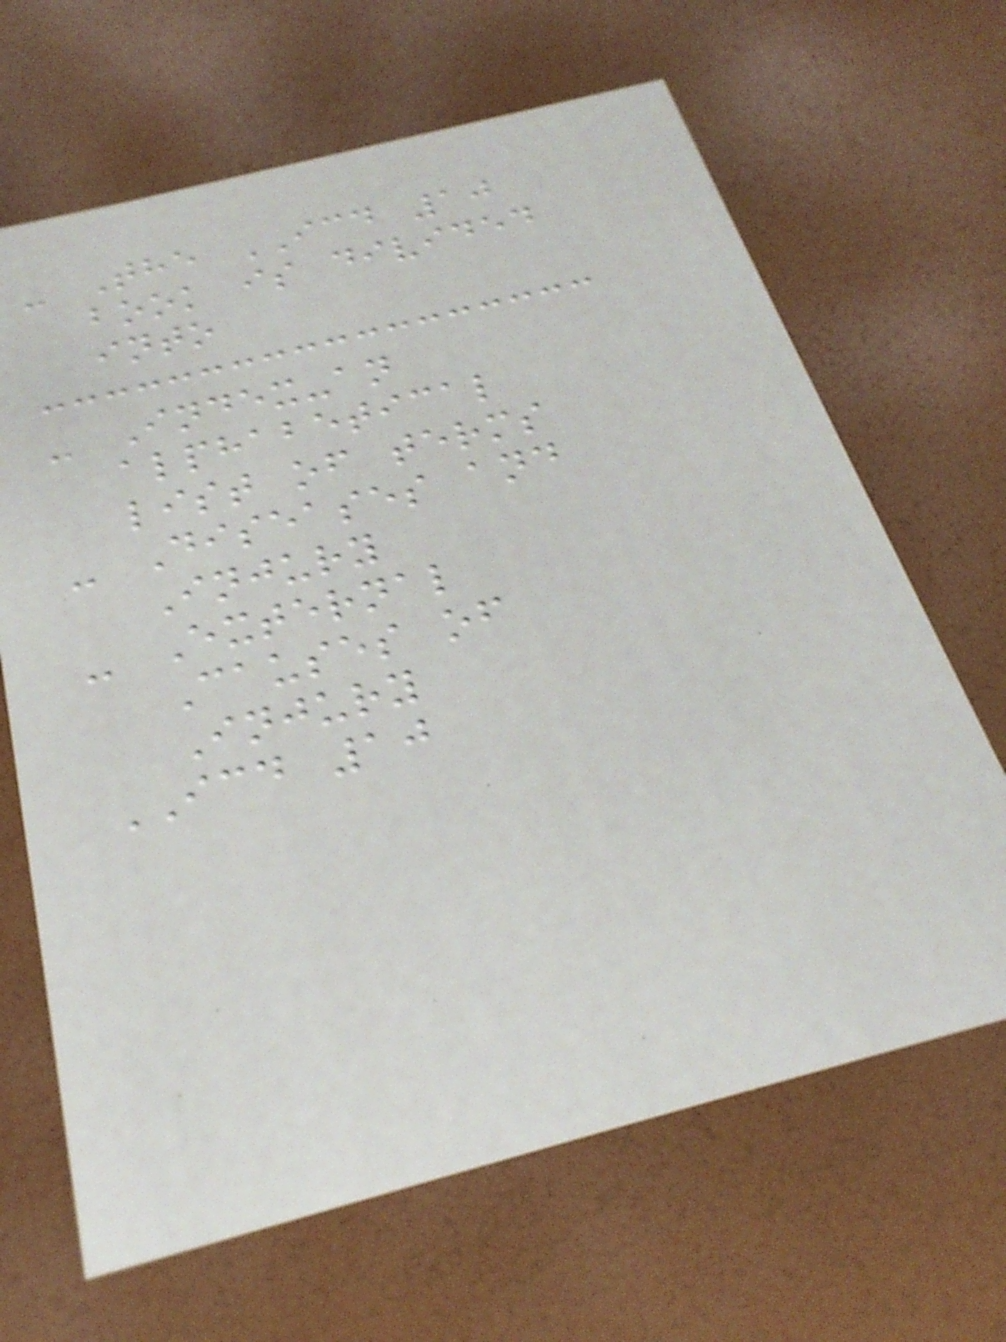- The ICD 10
book is divided
into
- Index-an
alphabetical
list of terms
- Diseases and
Injury
- External
Causes of
Injury
ICD 10
